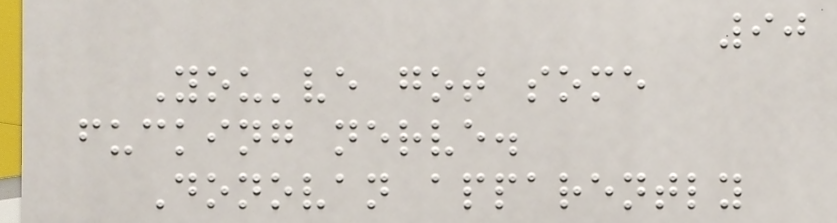90
You've got some
fucking nerve.
Donovan apparently
